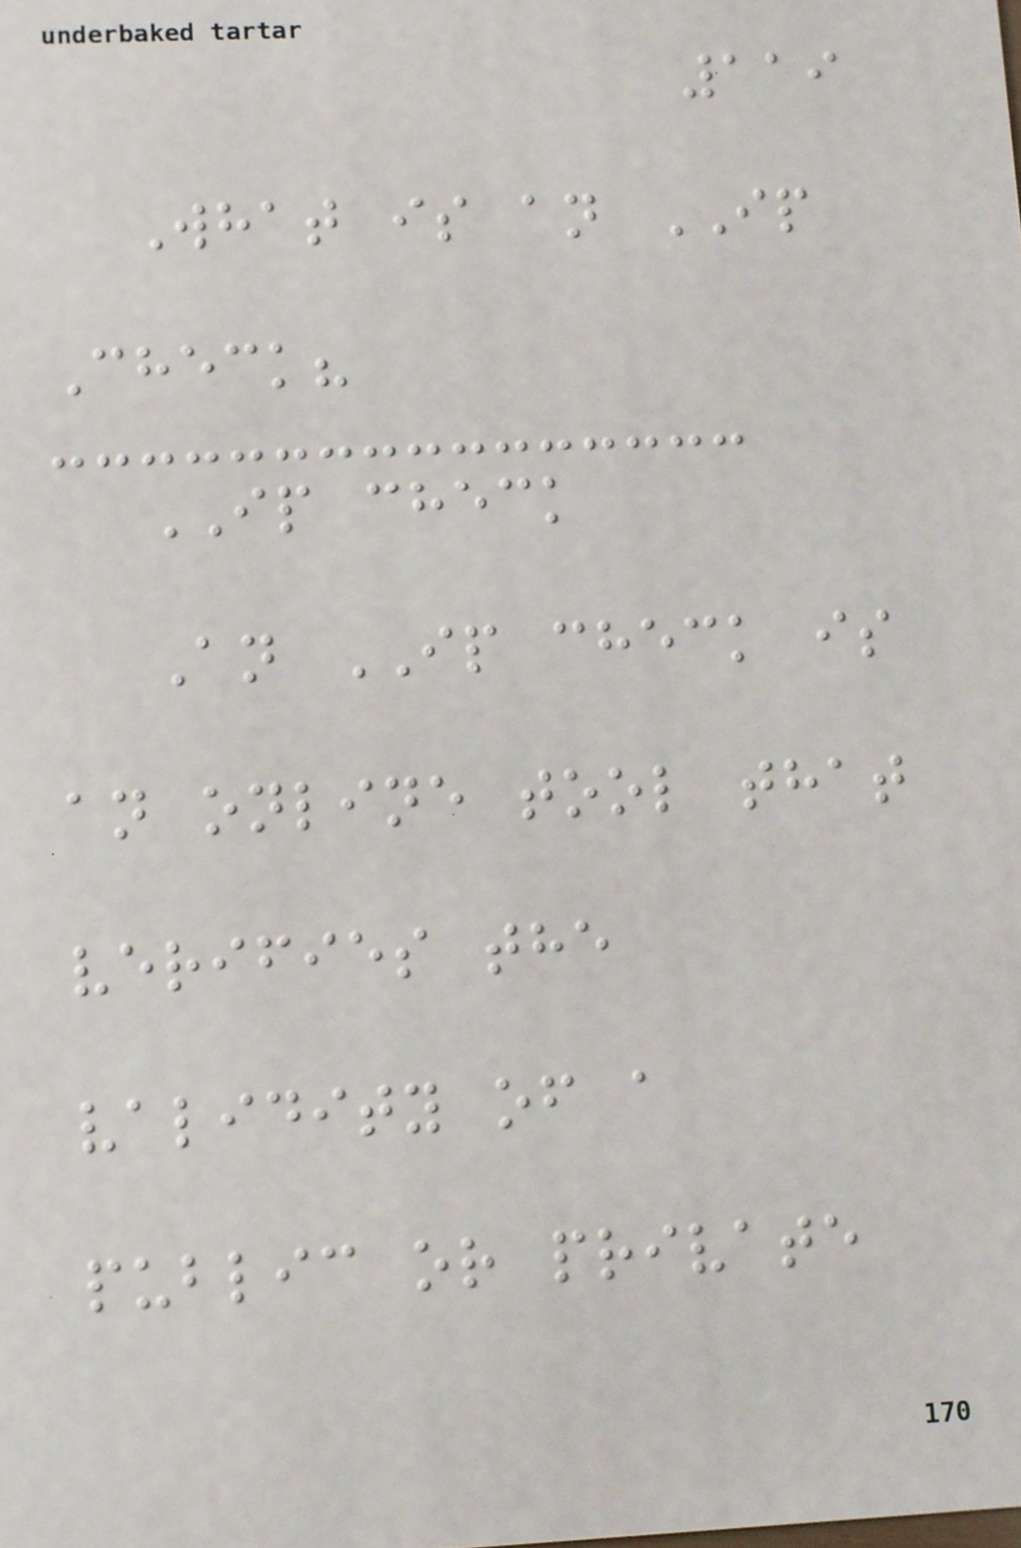119
What is an IP
Check?
IP check
An IP check is
an online tool that
verifies the
validity of a
public or private
